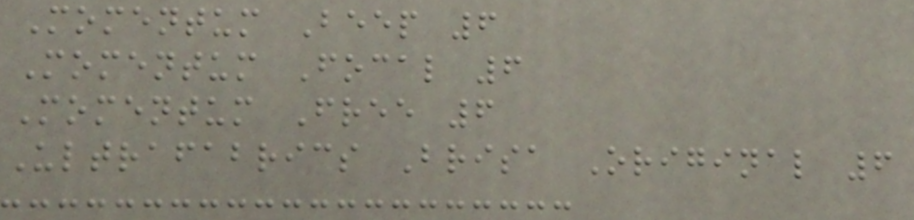Momentum Beep 6
Momentum Focal 6
Momentum Free 6
Ultrafabrics Brisa Original 6
